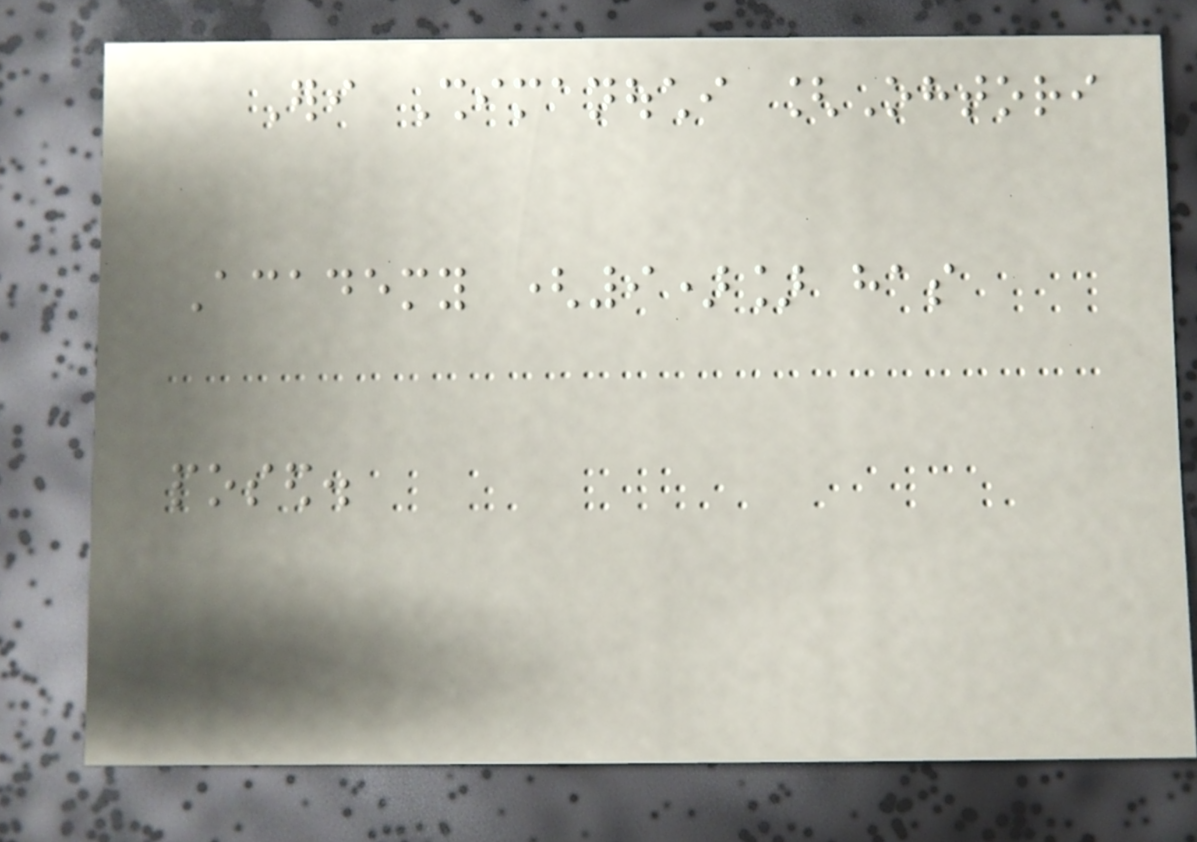Eri Shimanouchi [Ohtori
Academy (9)] has
posed.
